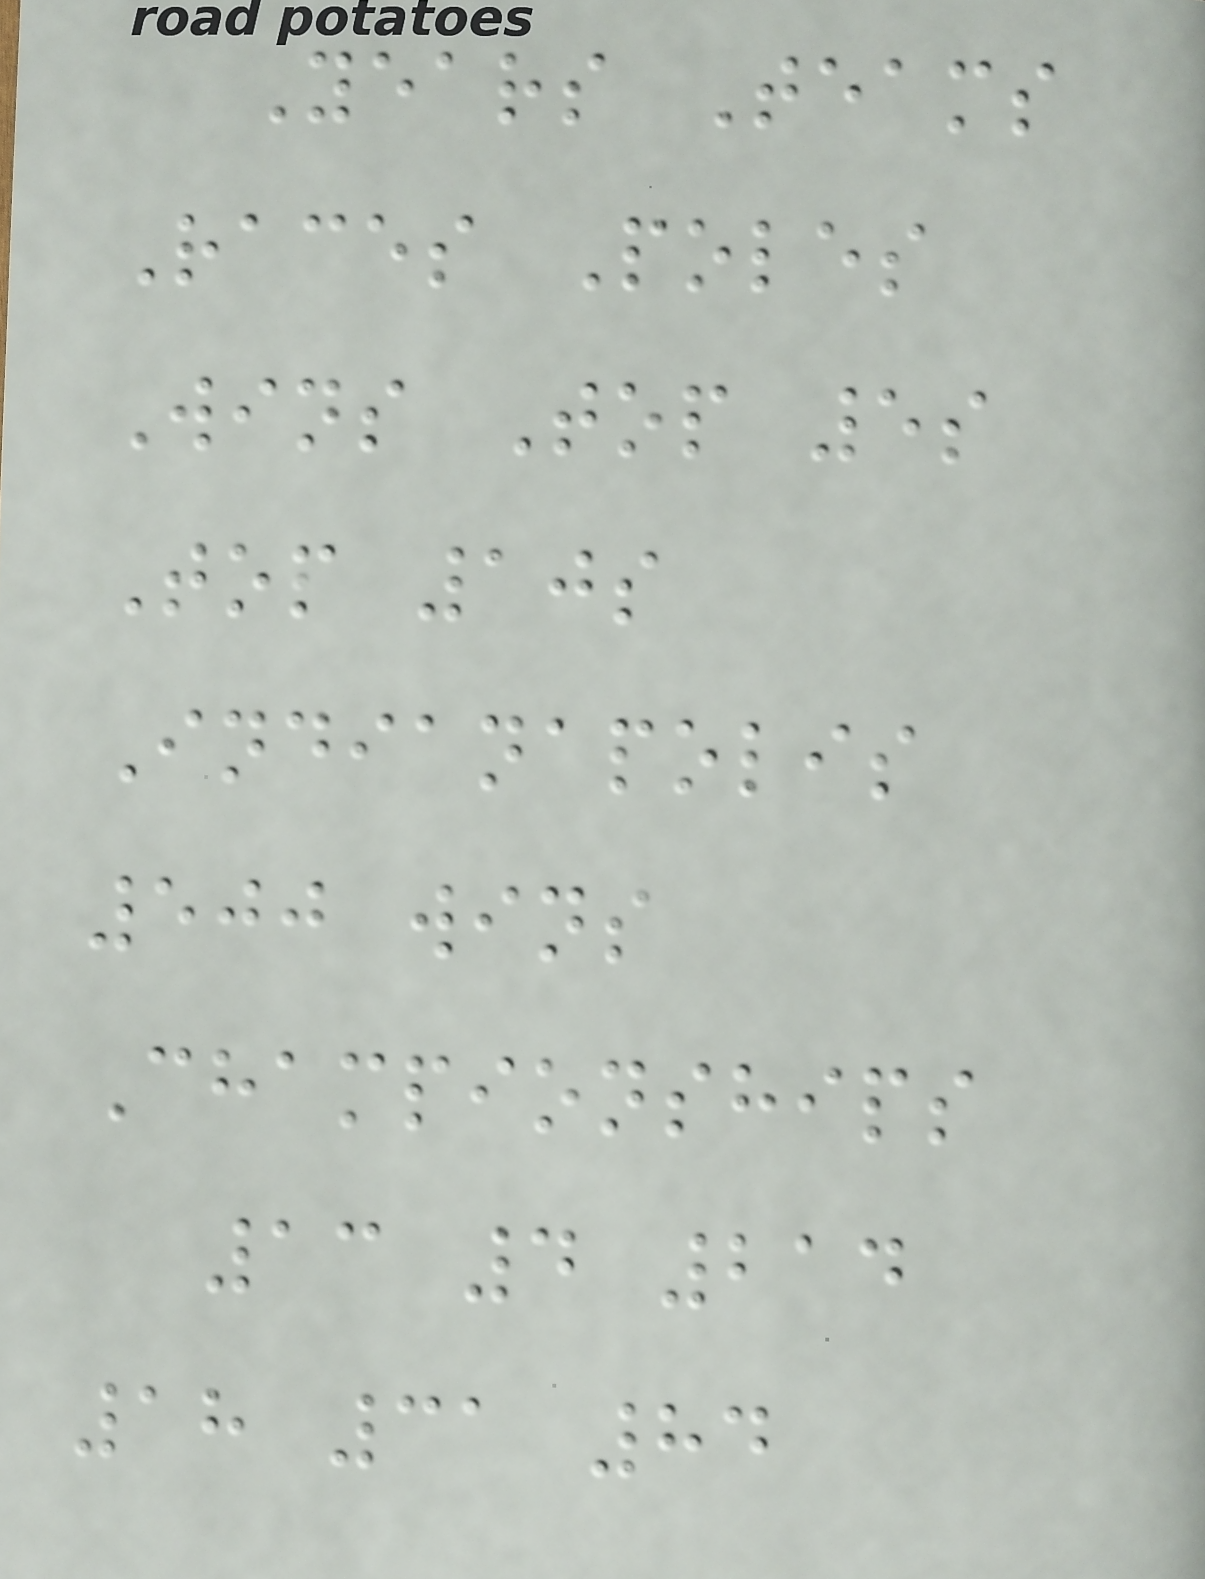Years Teams
Races Poles
Wins Top 5s
Top 10s
Indianapolis
500 wins
Championships
13 4 214
18 31 84
